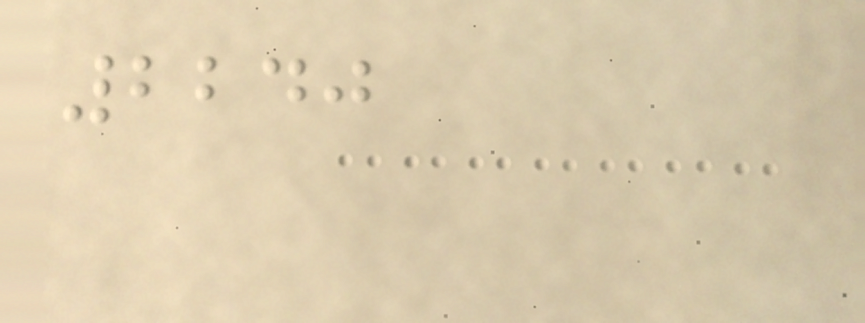2240
